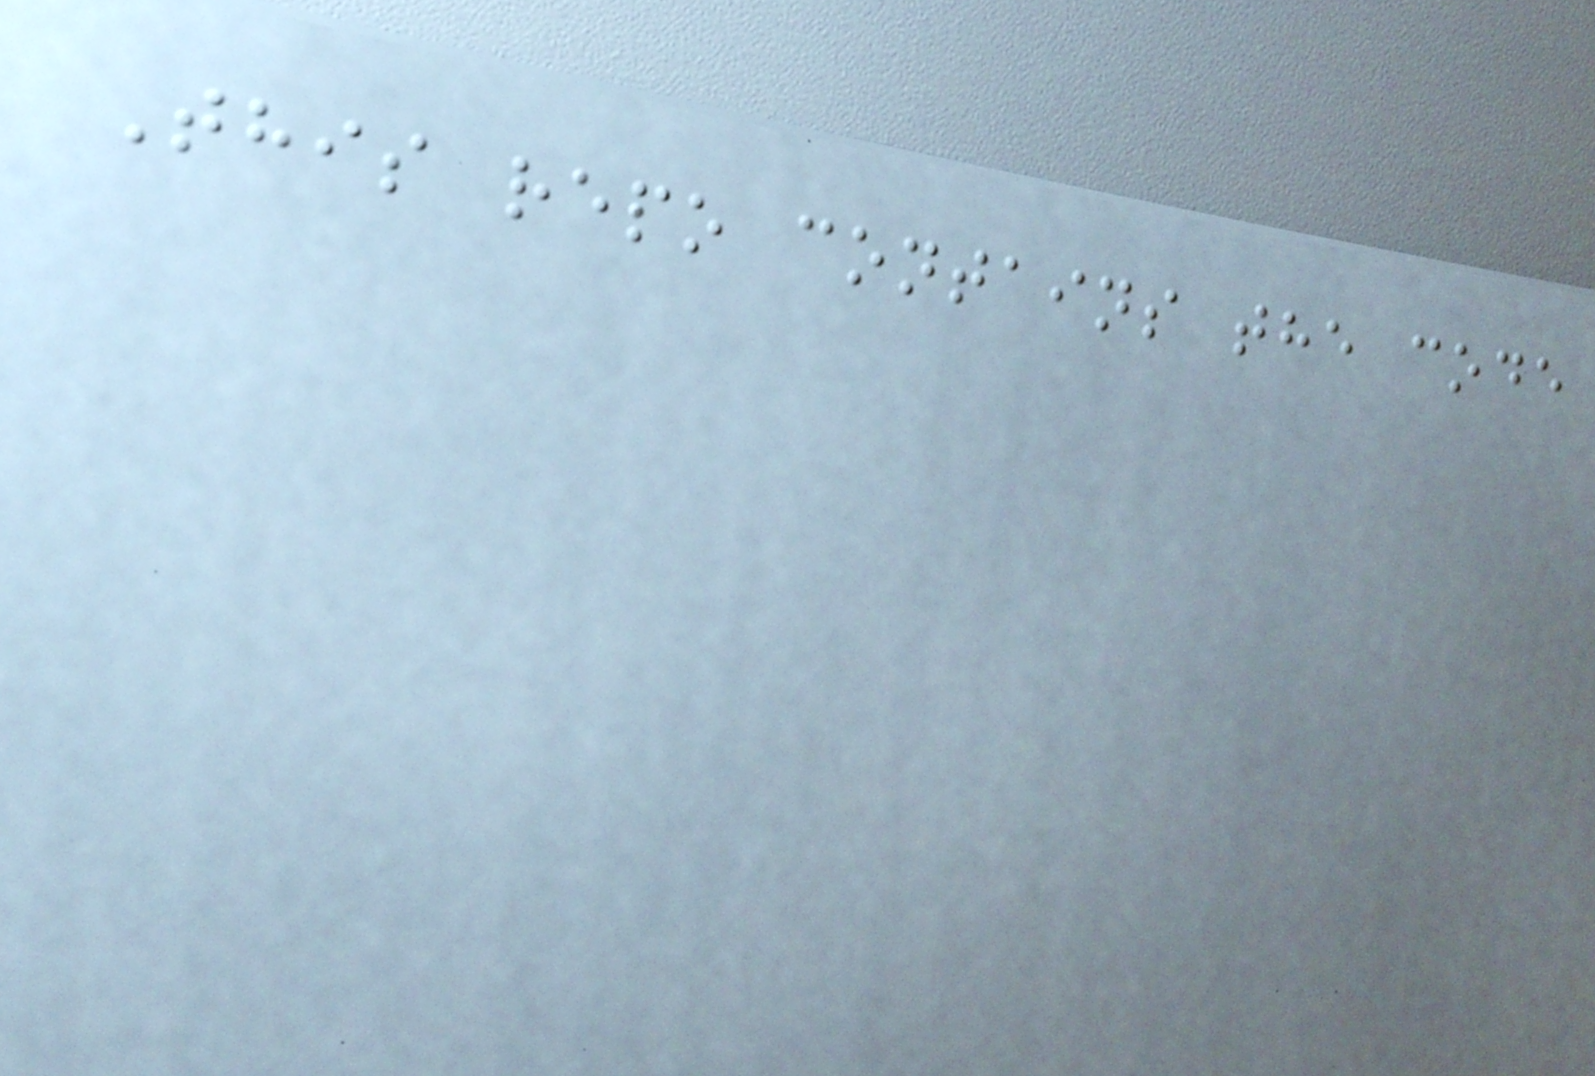This repo contains the code
